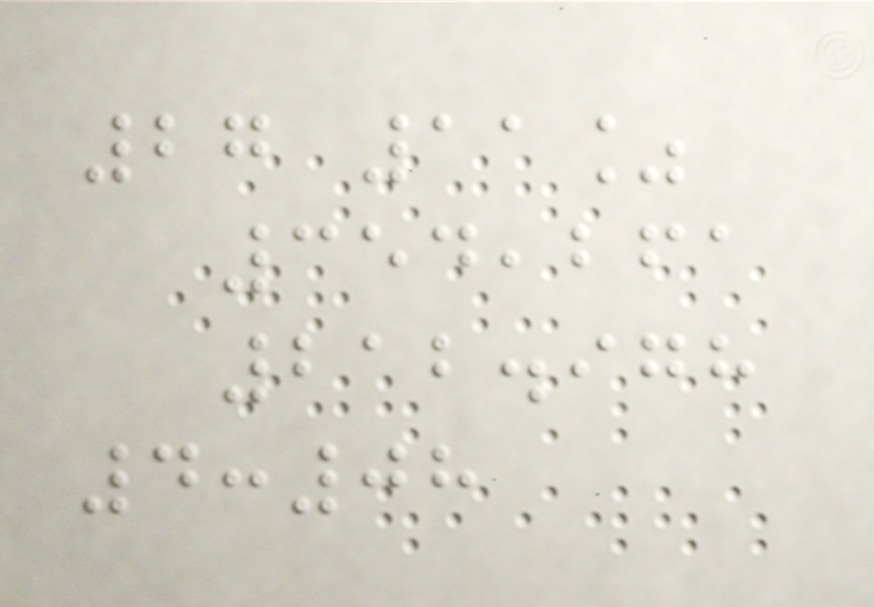27 11%
354,261
212.978
4:08
